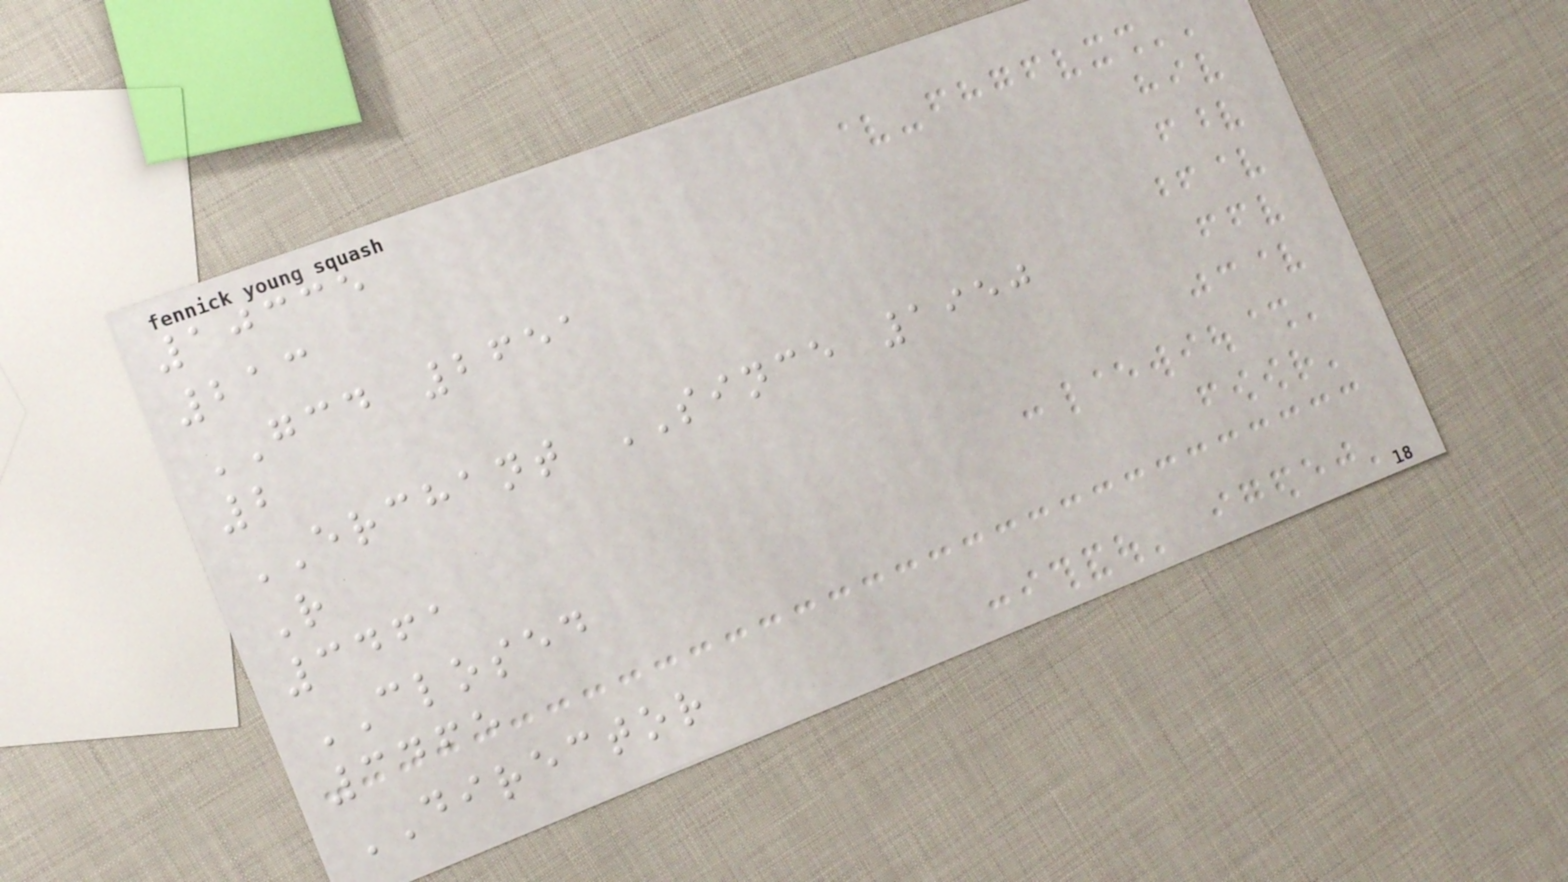10335
213
GCD 2651
2
ERCHANT SINCE 1950
R
3461
CLOSED
3465
DIRECTOR
